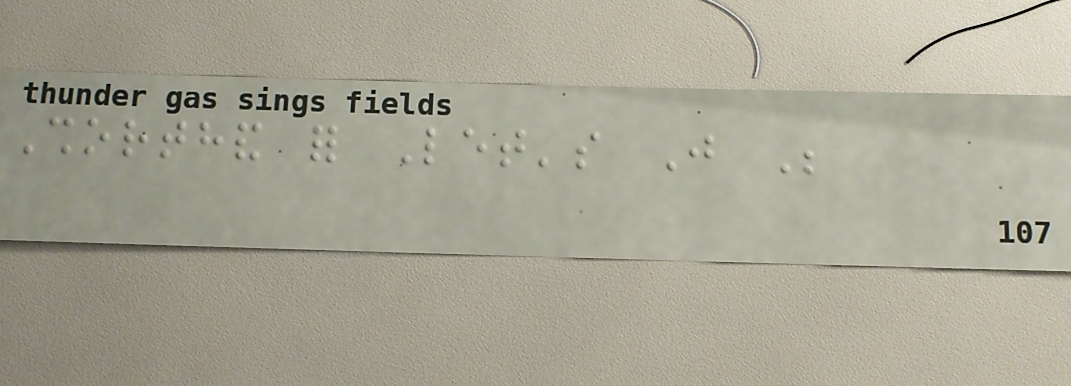Shorthand for Let's Just Be
